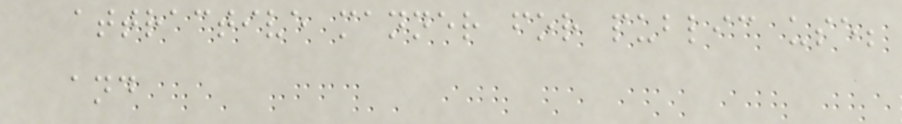attractive manner for public use;
and
